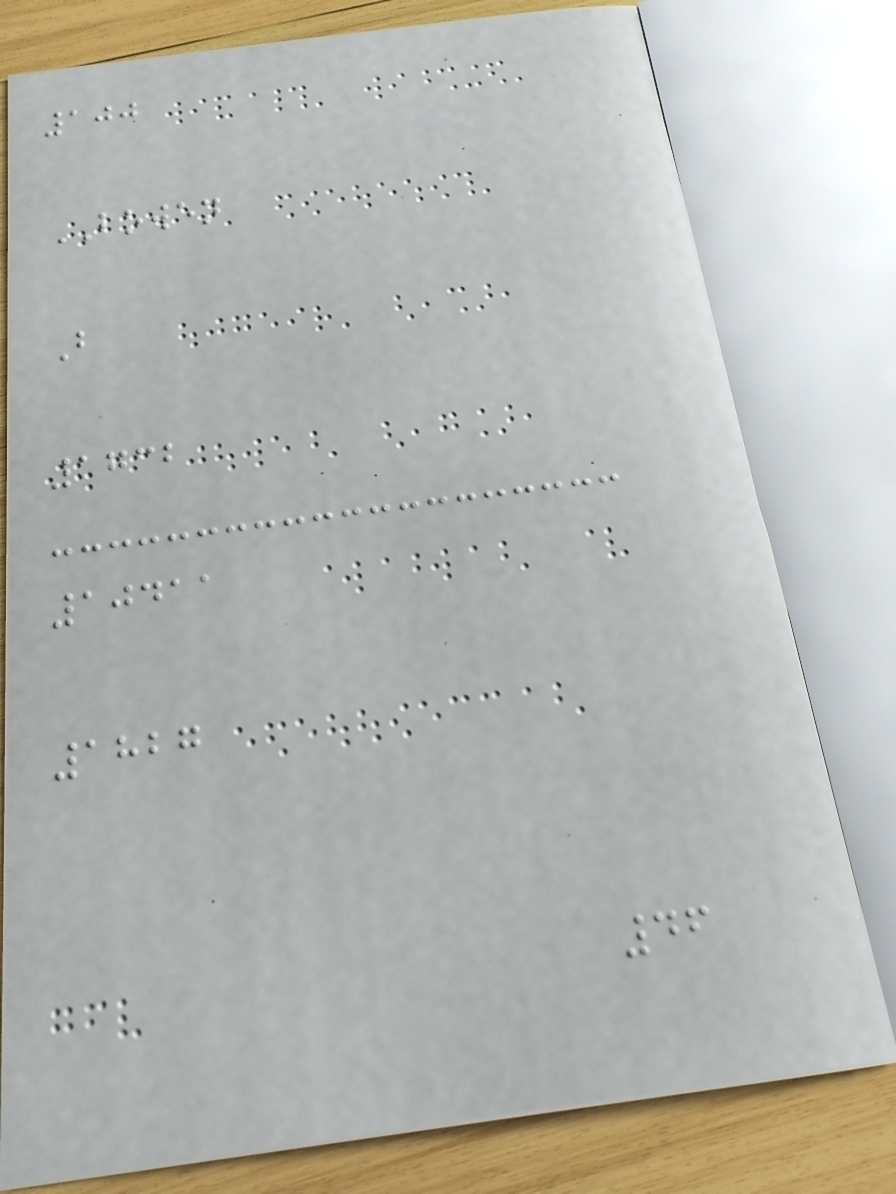100
BOWEN
B
1732
10411
1827
46
